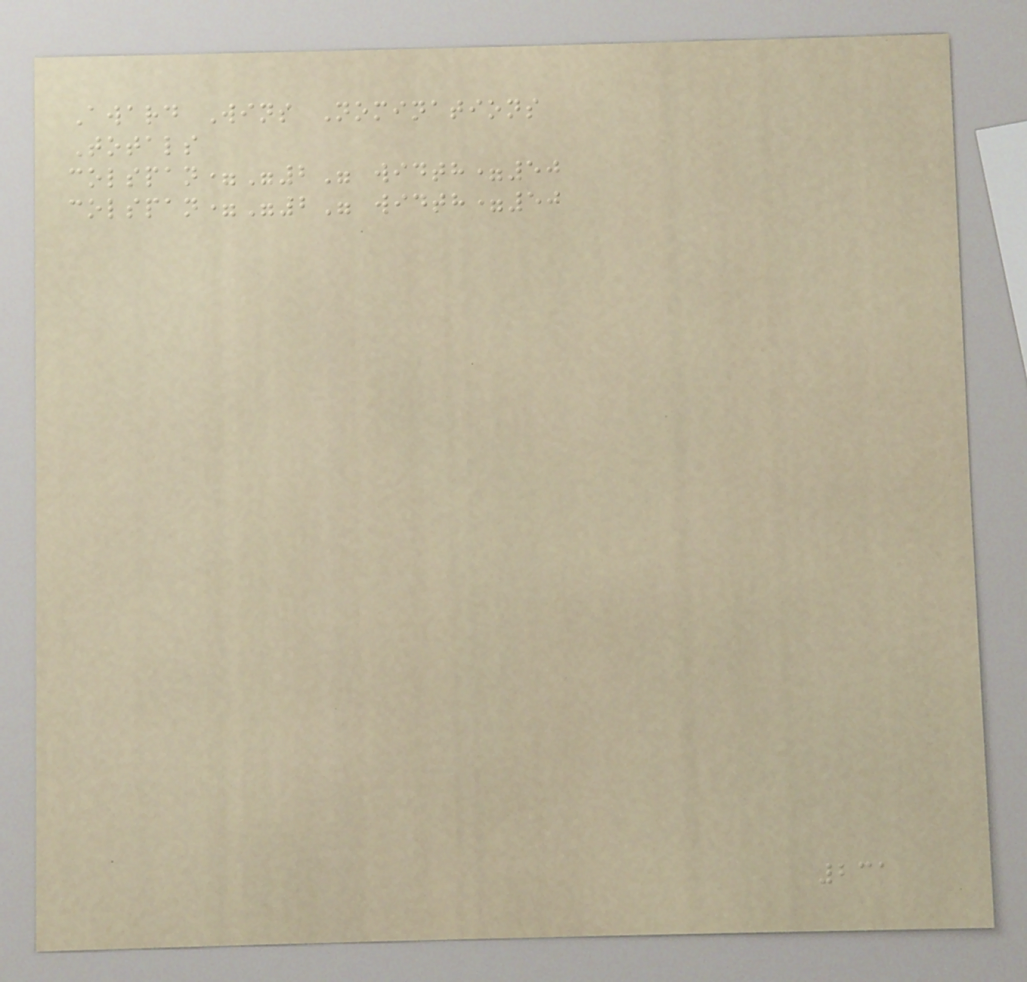Award Wins Nominations
Totals
colspan="2" width=50
colspan="2" width=50
231
